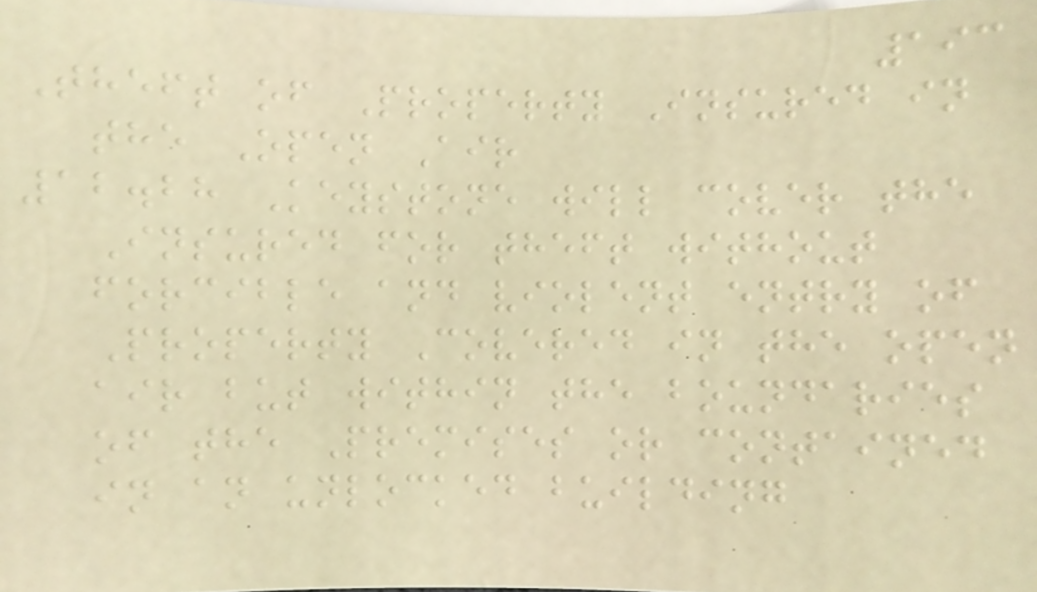193
Theft of Property Insured in
the Open Air
12.28 Keystone will cover the
Insured for theft without
forcible and violent entry of
Property Covered in the open
air but within the boundaries
of the Premises or contained
in an unlocked building
